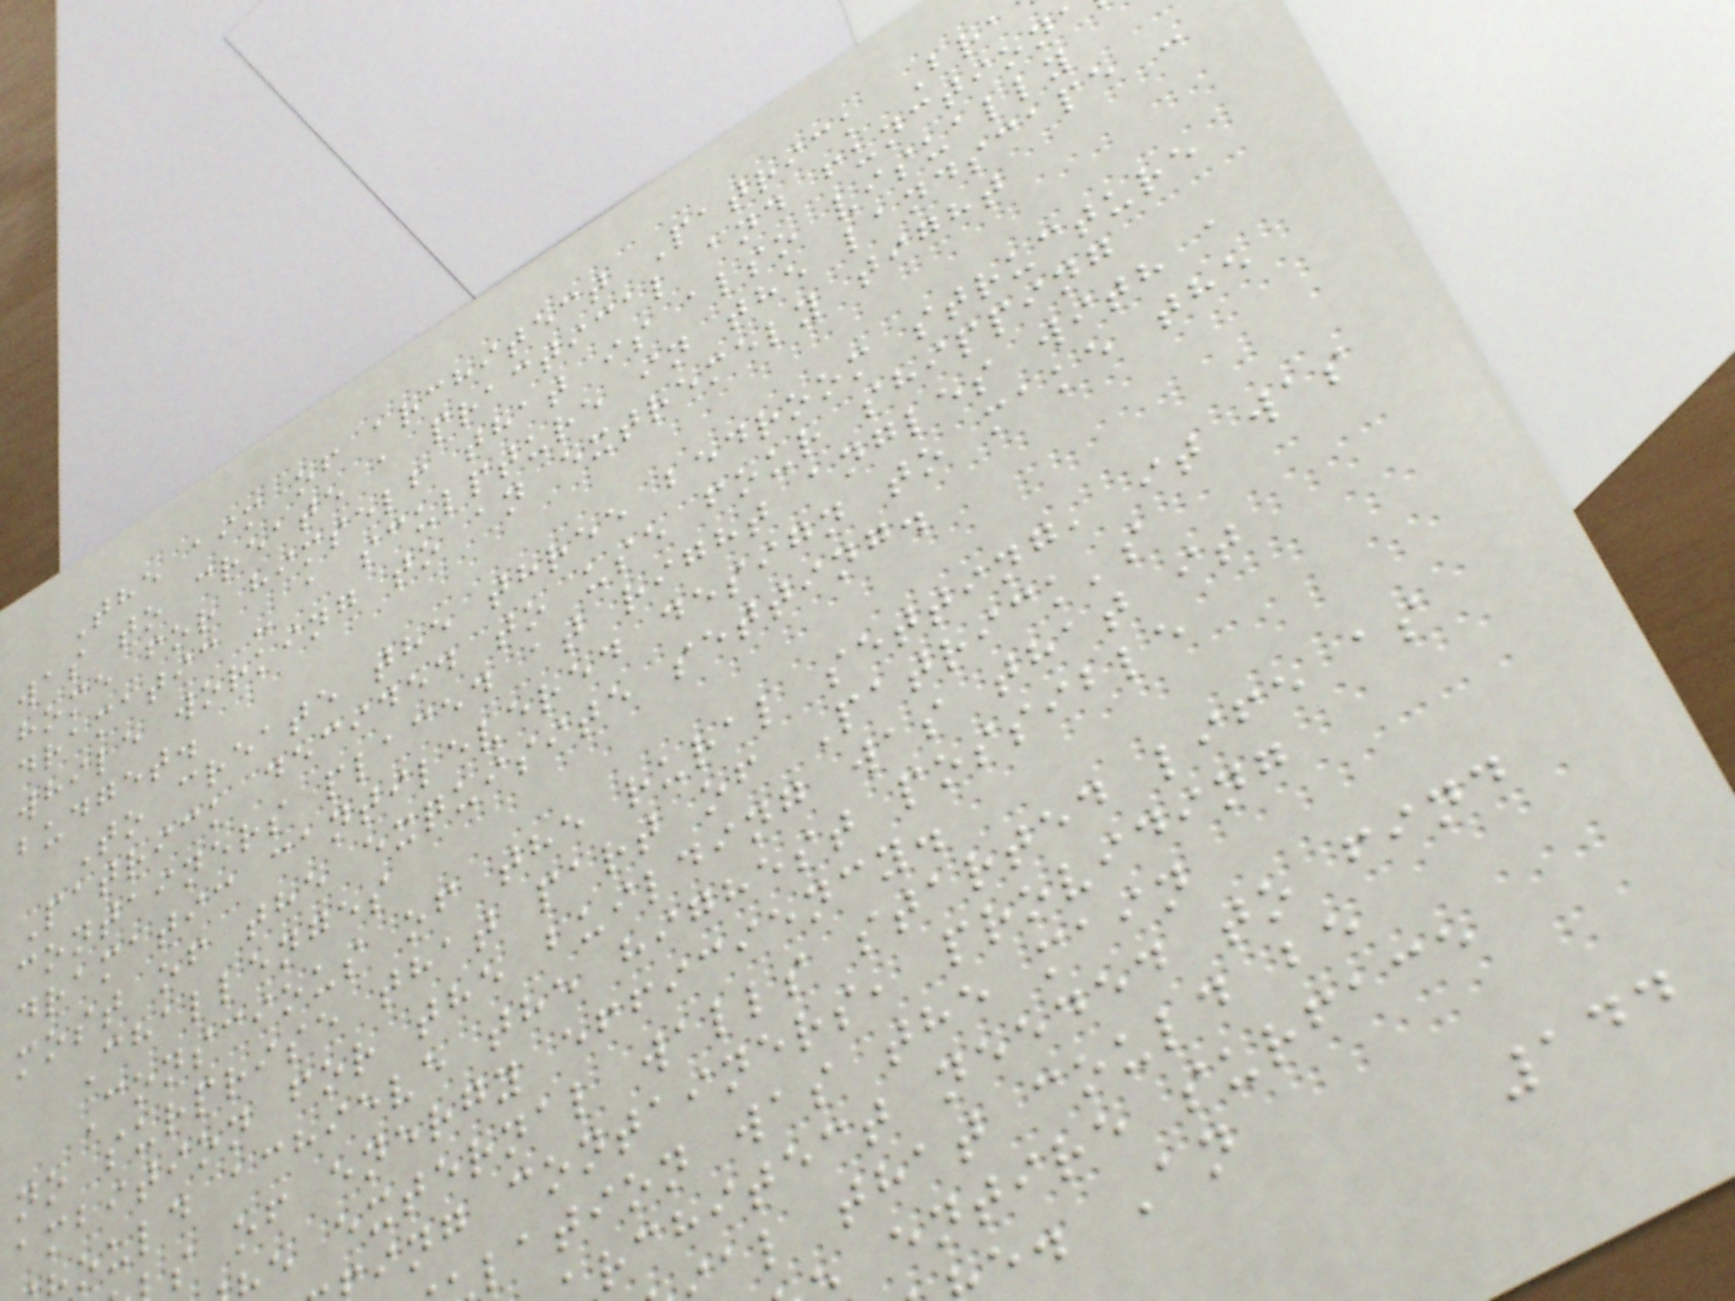The aim of architect Patrick Bra
was to create a practical and function
home for himself that is also visually
dramatic - a sculpture in the landscape -
while working to an extremely tight
budget.
To create the three bedroom structure
Patrick decided to use four shipping
containers placed at right angles with a
dramatic cantilevered design to make the
most of the exquisite setting.
Challenges
Conscious of the rural setting, it was
no surprise that part of Patrick's
ambition for the building was that it
ould achieve the highest possible
s of energy efficiency.
e external walls started life as
ing containers, providing
lation was the main
rchitect needed to find
al that could be
entire surface
144
